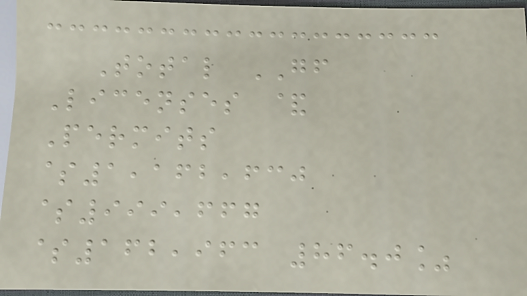Total GF
Licenses &
Permits
$1,162,630
$999,667
$162,963 86.0%
